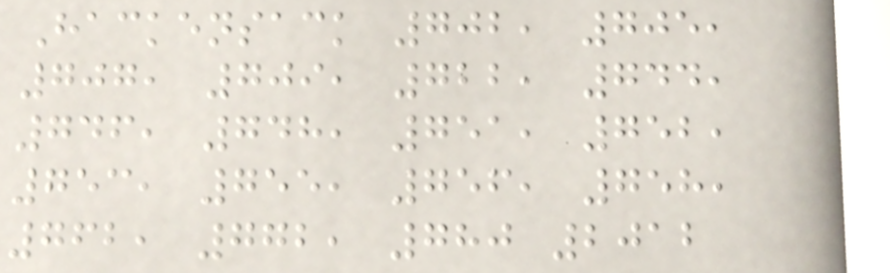Hackensack 702, 705,
707, 709, 722, 744,
746, 748, 751, 752,
753, 755, 756, 758,
762, 772, 780 2012
